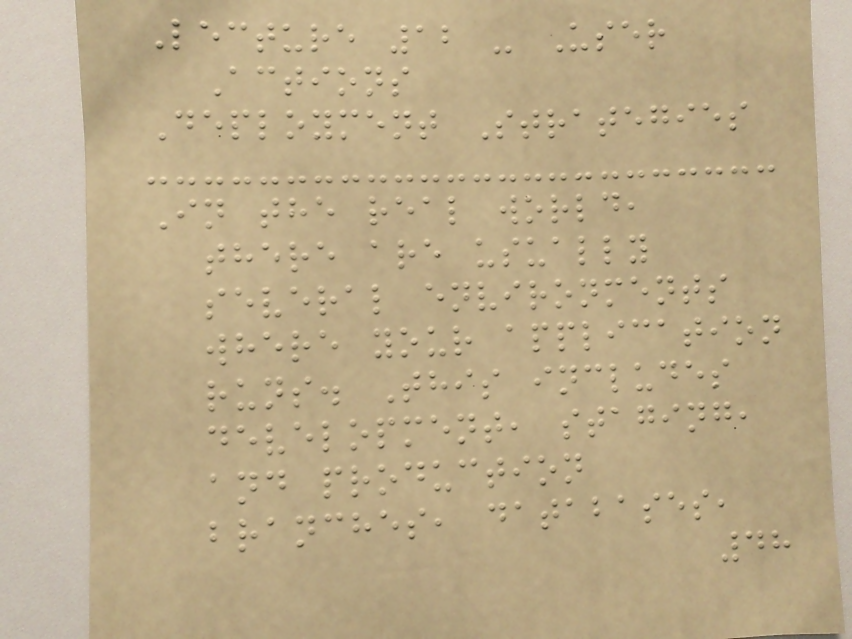Lecture 12 - User
Actions
Deployment Strategies
In the real world,
there are usually
several environments
where your application
runs. This includes
development, staging,
and production
branches, databases,
48
